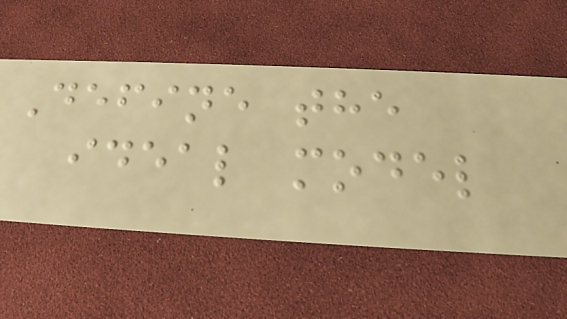Define the
ideal model
